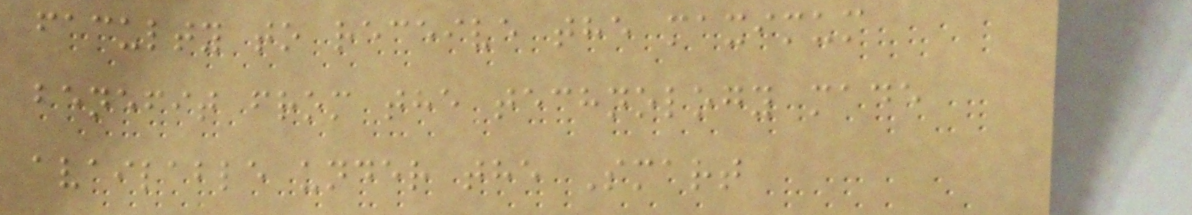faculty to receive the maximum
benefit from the technology made
available under the Smart
